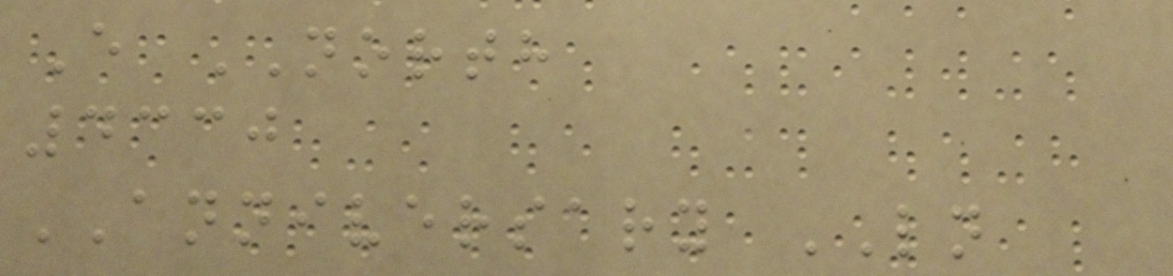E NORTH
4330
ANNIVERSARY LN
